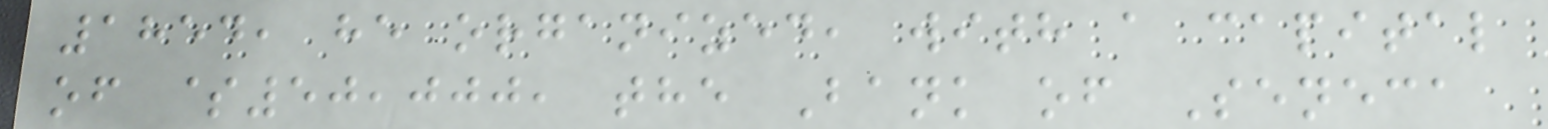1854, he organized, with a capital
of $50,000, the Bank of Seneca
